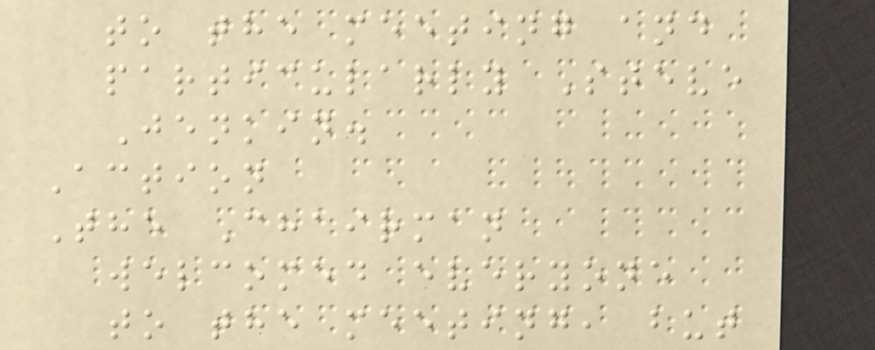to the meeting and
particularly Steve
Jenkin.
Action
The Chairman
welcomed everyone
to the meeting, but
